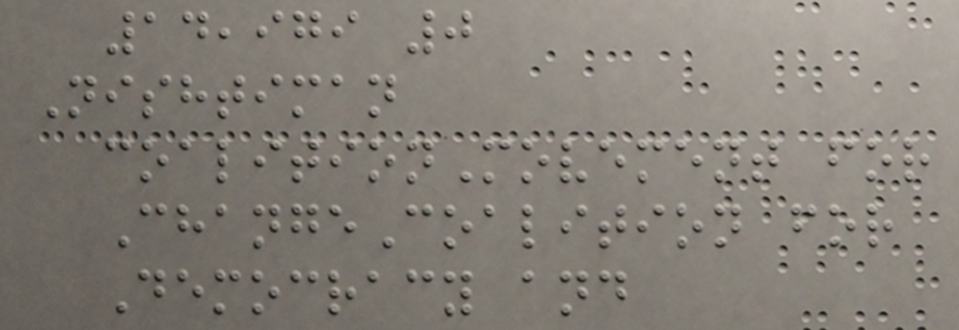14,979 0
Nishtiman
coalitionMovement for
ChangeCoalition for
Democracy and
